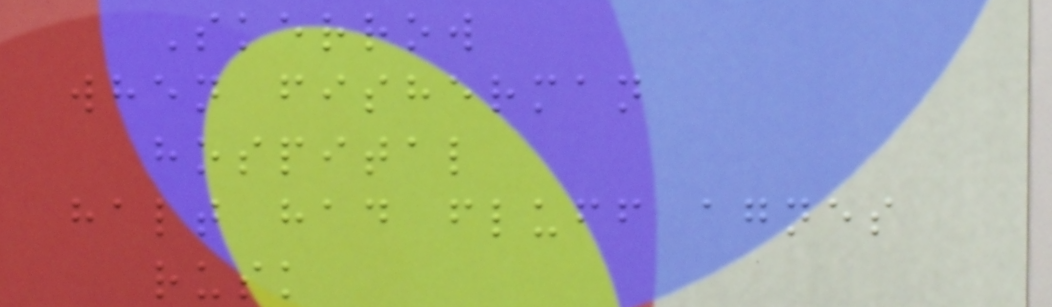Skerrow
when fisherman
hospital
halt had fluff agnes
rusk
